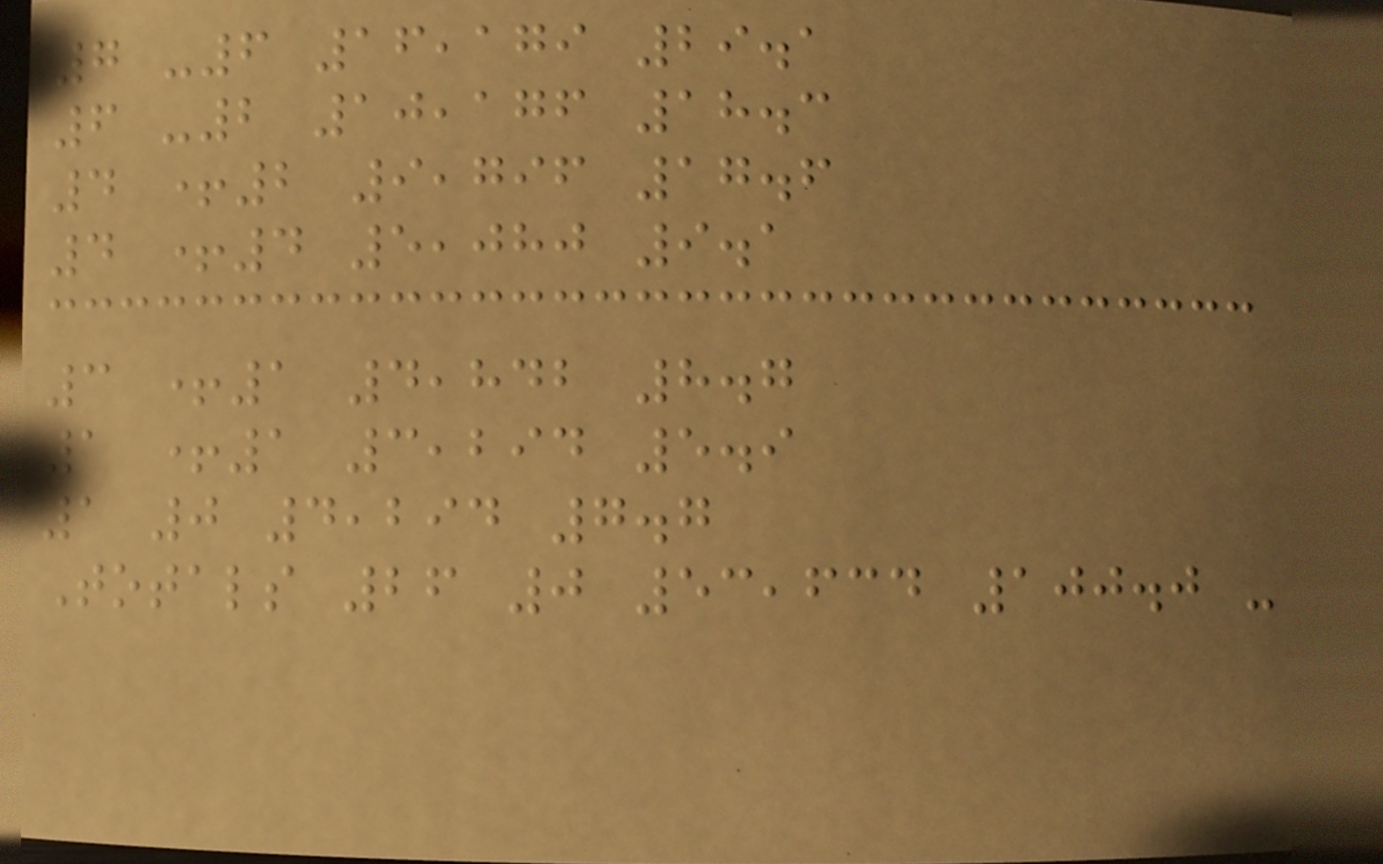7 -6 16,179 29.1
6 -2 10,176 18.3
4 +2 9,796 17.6
4 +4 5,080 9.1
3 +1 4,842 8.7
1 +1 3,294 5.9
1 0 4,294 7.7
Totals 26 0 53,634 100.0 -
